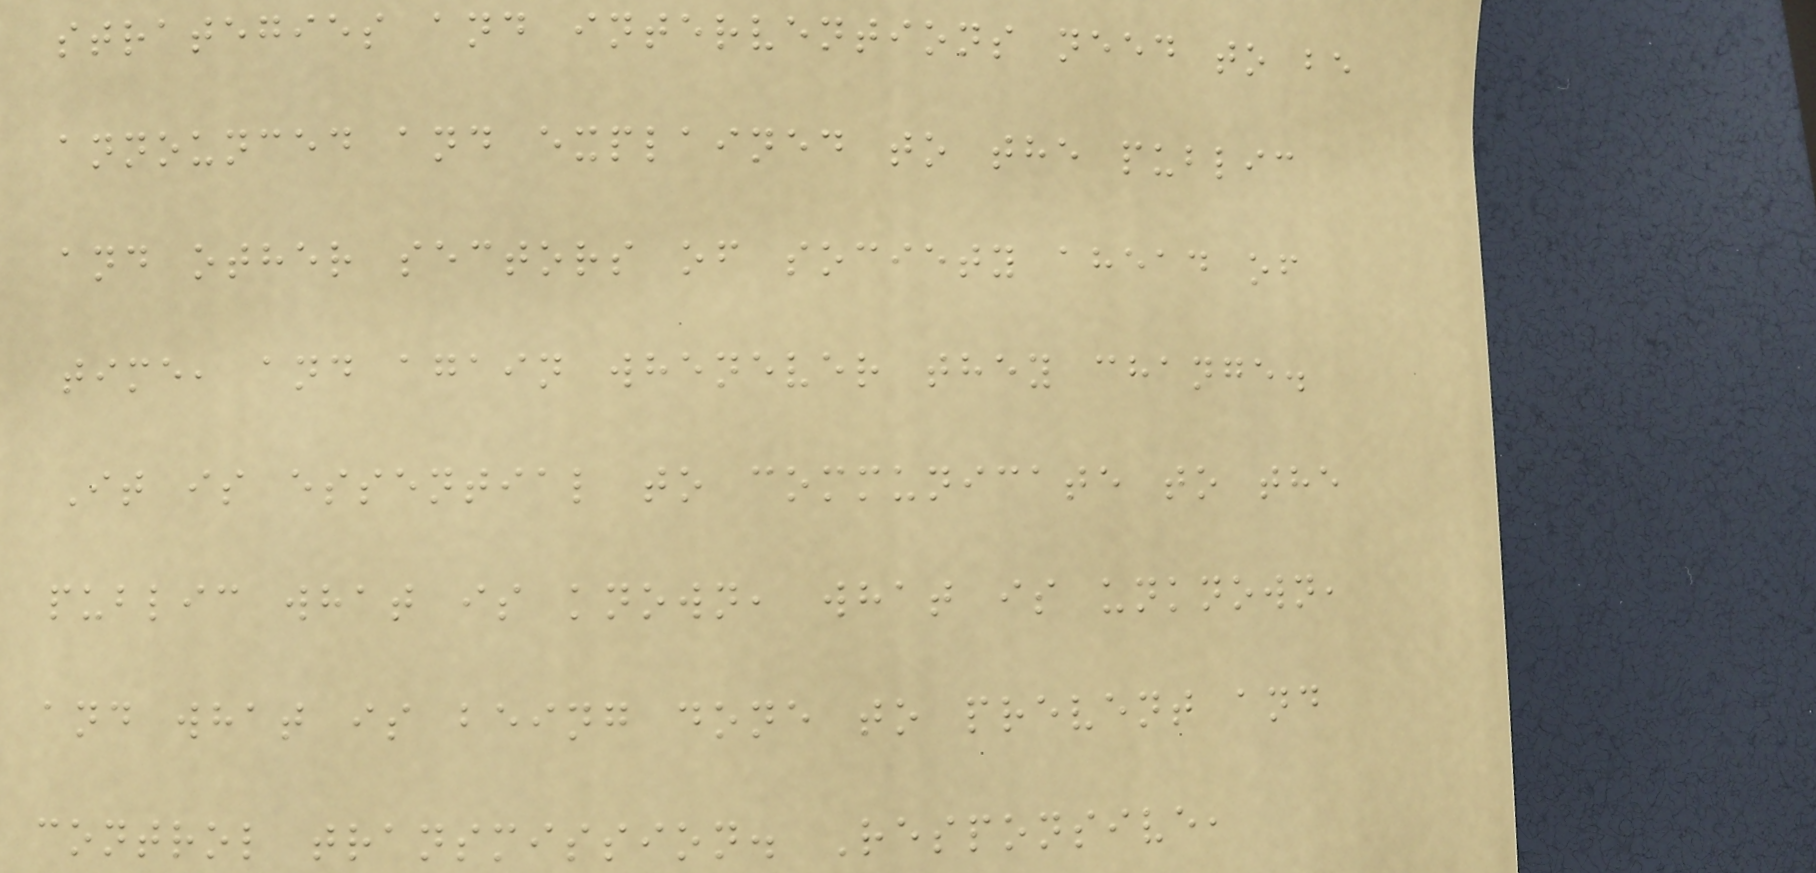strategies and interventions need to be
announced and explained to the public
and other sectors of society ahead of
time, and again whenever they change.
It is essential to communicate to the
public what is known, what is unknown,
and what is being done to prevent and
control transmission. Responsive,
